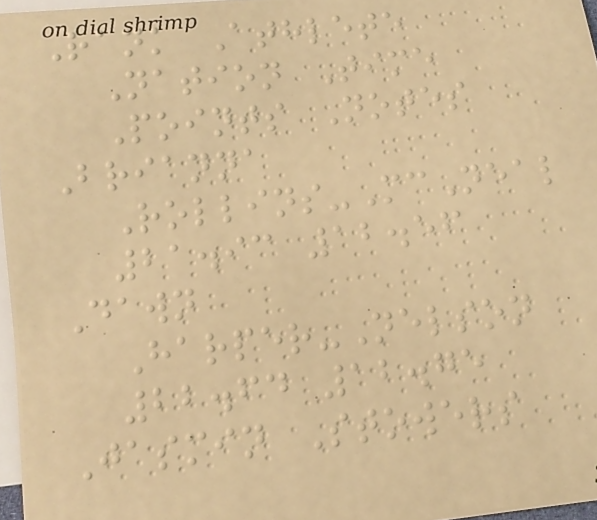Rank Athlete
Nation Time
Points Notes
Brianna
Rollins-McNeal
21.93 12.56
Dawn
Harper-Nelson
22.64 12.75
Jasmin Stowers
